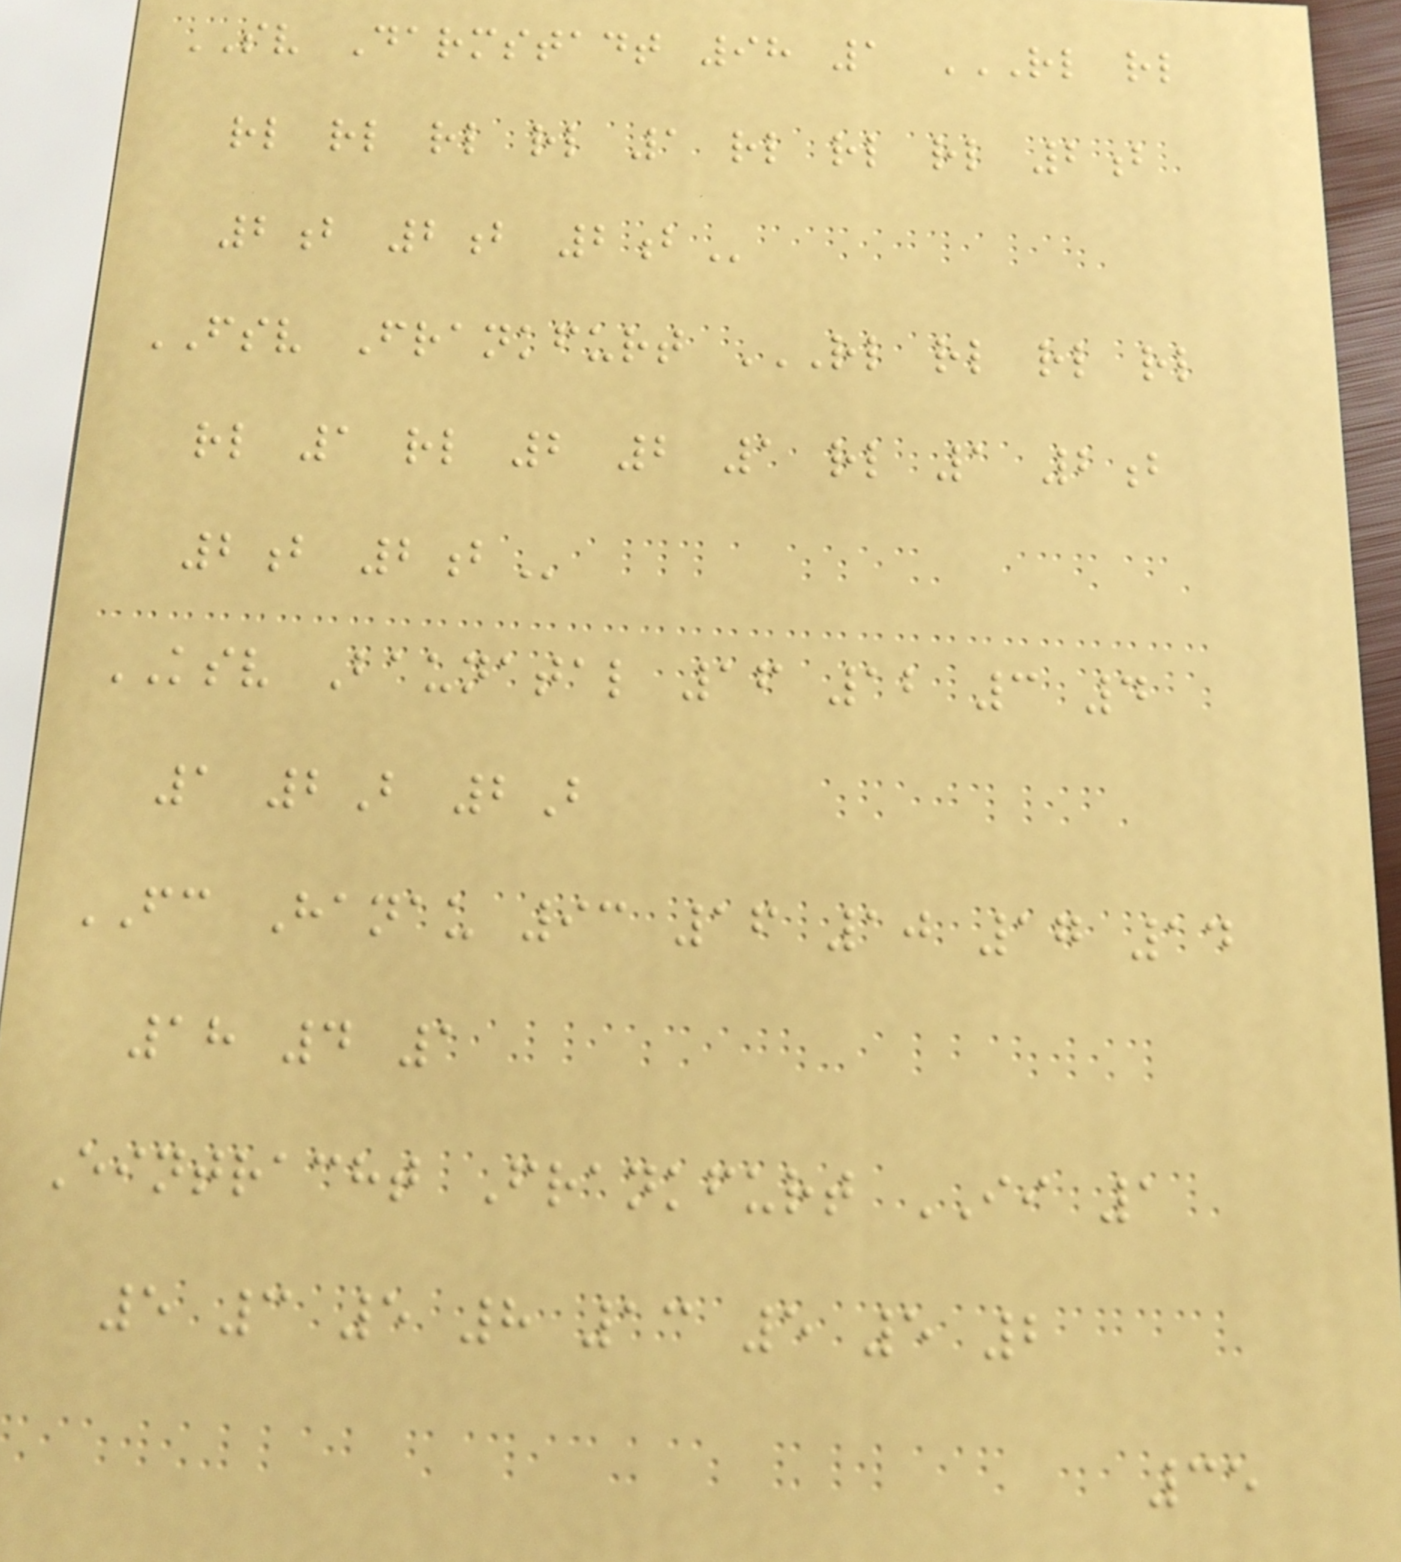SV Darmstadt 98 1 RL RL
RL RL RL RL 1 RL RL RL 2B
2B 2B 2B
FSV Frankfurt RL RL RL RL
RL 1 RL 2 2 1 RL 1 2B
2B 2B
KSV Baunatal 16 12 3 4
1 2B 2B
FC Hanau 93 16 10 17 14
18 4 1
Eintracht Frankfurt II 1
5 3 5 8 13 5 5 2
35
